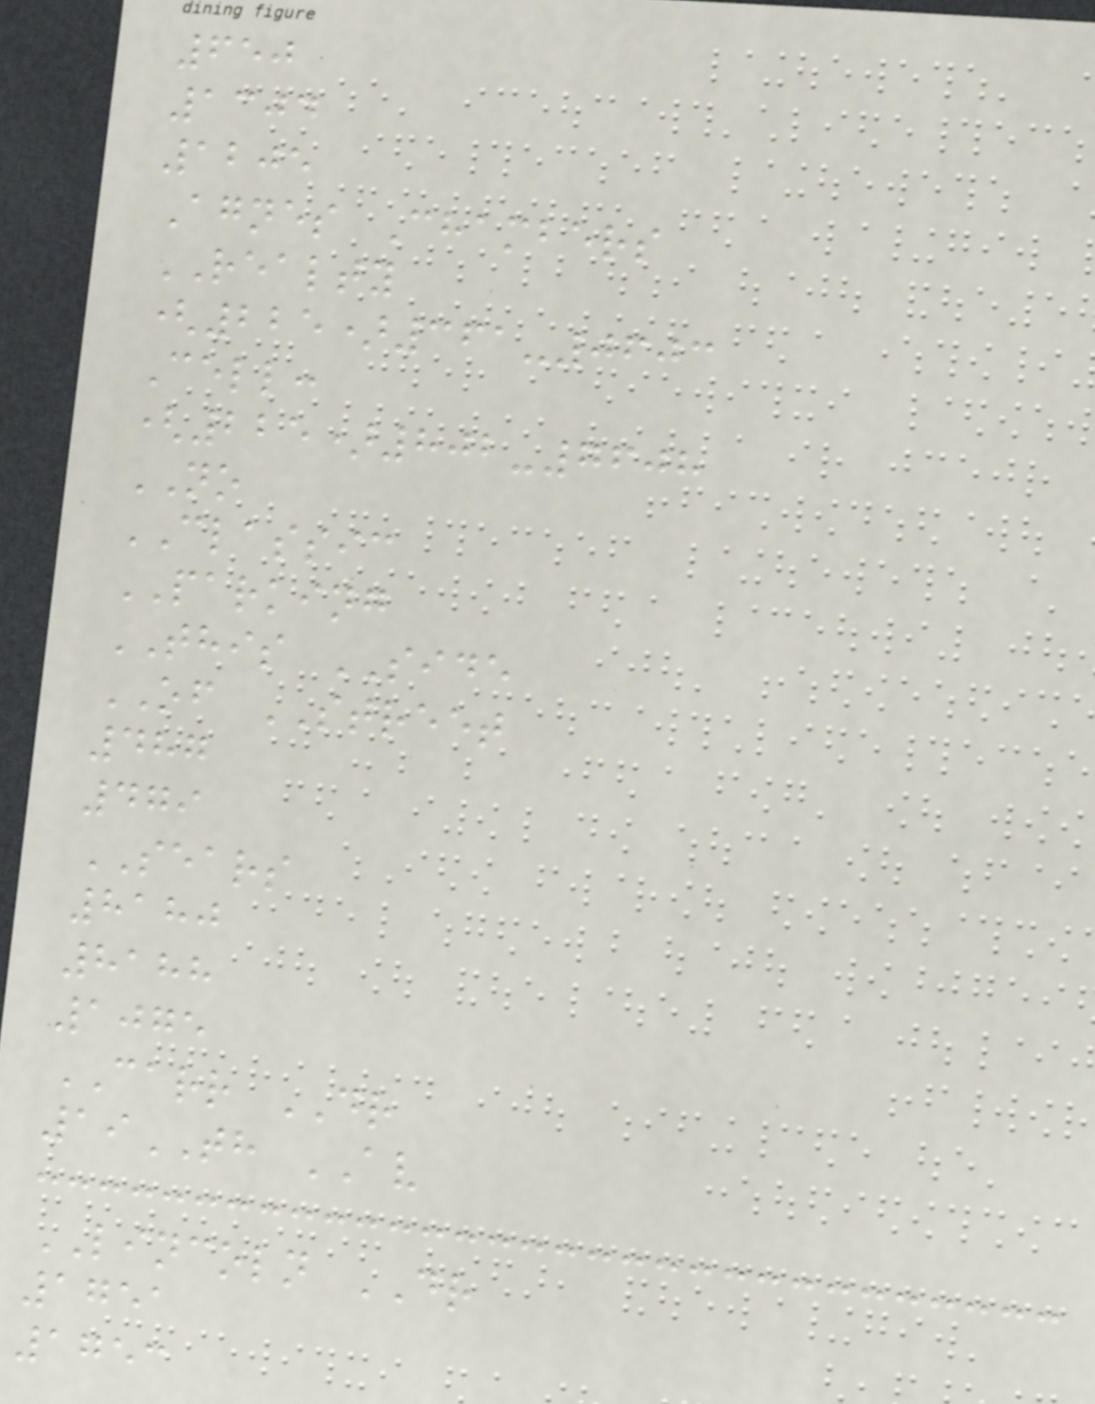650
1304
1205
Agnes Chambers
REALTY
(225)361-0603
Cell:
(225)802-7608
NO
CLASSIC
PARKING
THIS SIDE
OF STREET
487
479
SEARS
8180
8188
1075
CARR DR
19TH AV
LINCOLN DR
1751
1753
